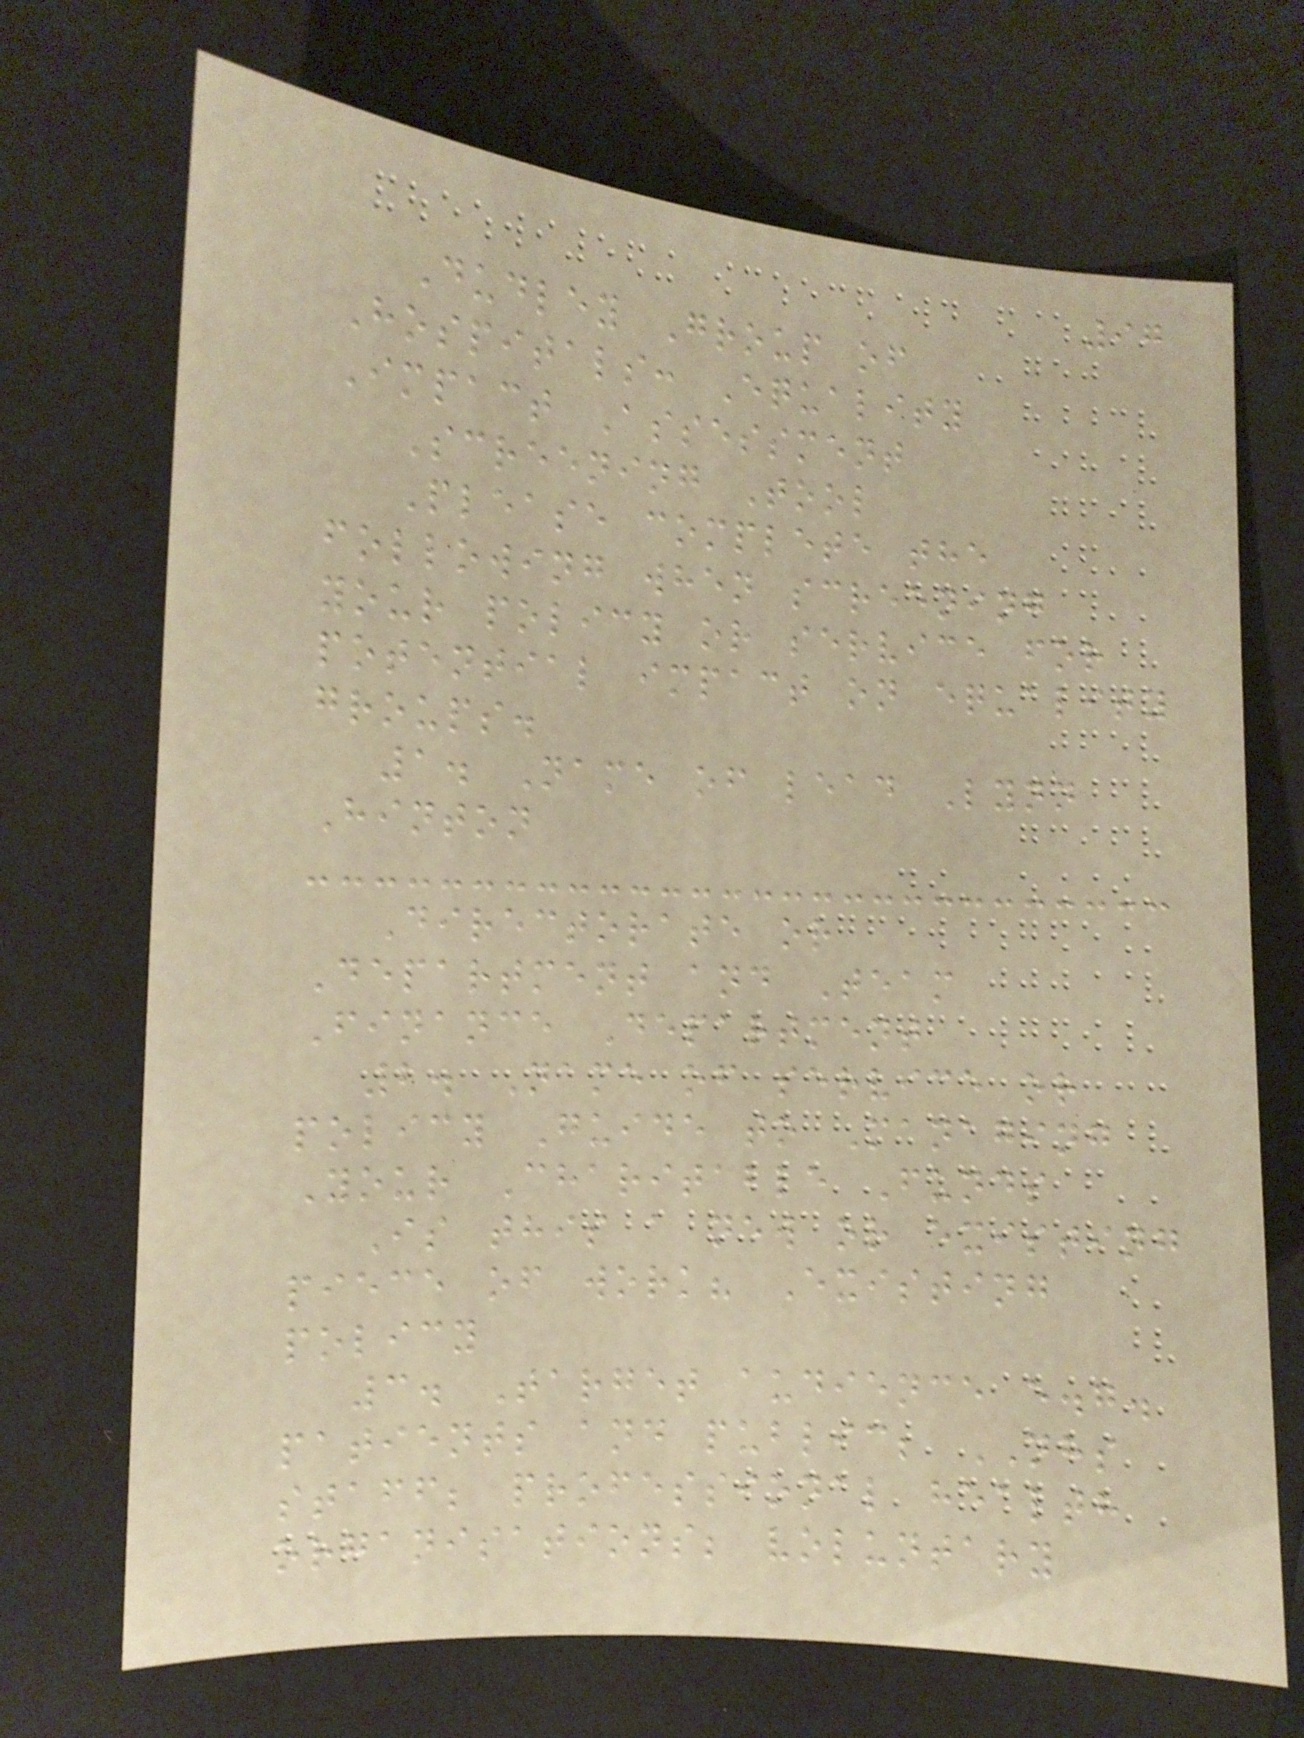97
Dudley Group of
Hospitals: Equality
Impact Assessment
Screening Tool
Please complete the
following when screening
your policy or service for
potential impact on equality
groups.
1. Name of lead Lynn
Hinton
Directorate or
Department and Team
Finance Department
2. Name of service or
policy Guide to Managing
Your Charitable Funds
Is this a new or existing
piece of work? Existing
policy
3. Target audience e.g.
patients and public; NHS
staff; professional health
organisations; voluntary
